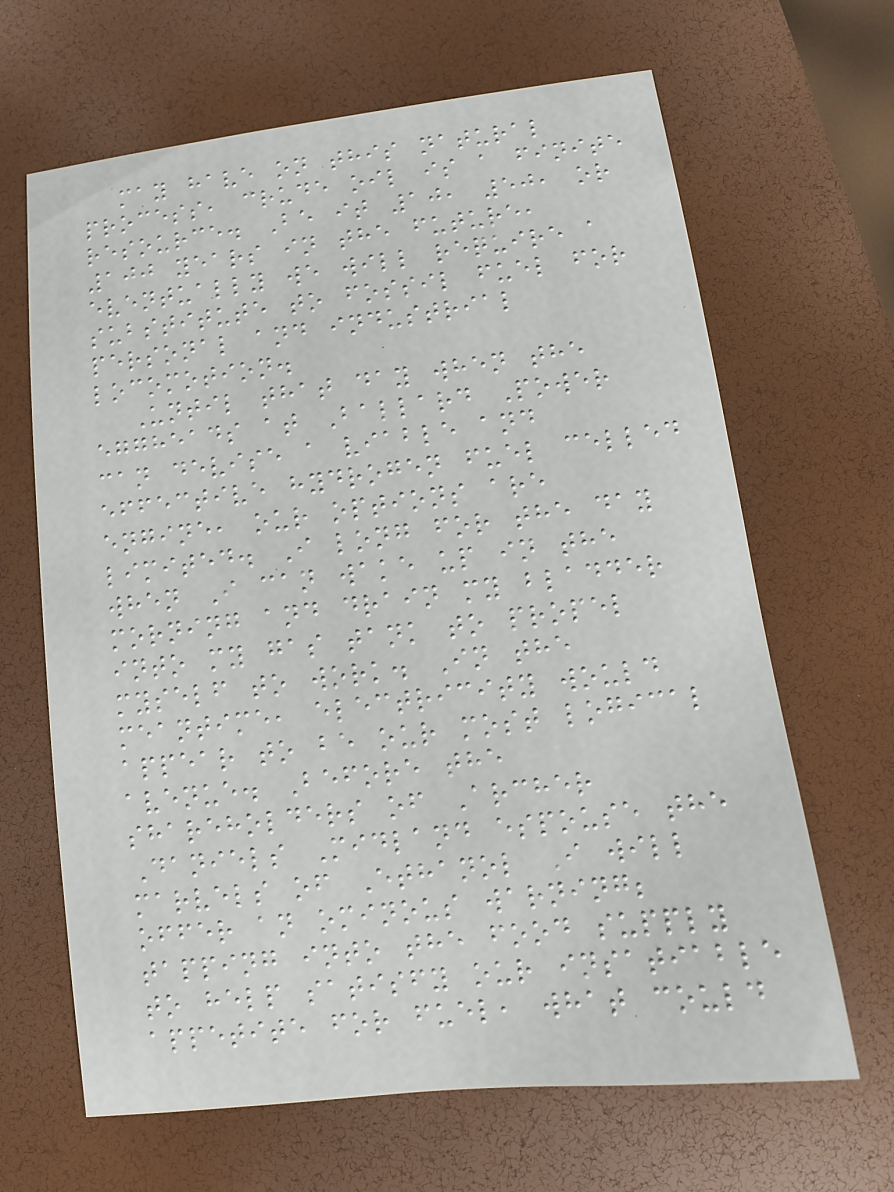may have on this natural
process, crude oil is a finite
resource. Be it 10, 50, or
100 years in the future,
eventually we will require a
substitute to fossil fuel for
personal and industrial
locomotion.
Until that day when the
eggheads at Ballard Power
can devise a viable and
effective hydrogen fuel celled
engine, our options are
limited. I long for the day
when I can wake up in the
morning and drain my bladder
into my gas tank to propel
myself to work. In the
meantime, electricity would
appear to be our most logical
avenue. Before the
shareholders of Archer
Daniels Midland espouse the
marvels of Ethanol I will
offer an ominous warning;
tapping into the food supply
to help satisfy our insatiable
appetite for fuel, what could
